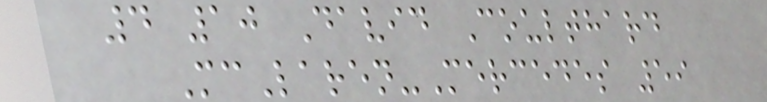4 10 David Coulthard
McLaren-Mercedes 59
